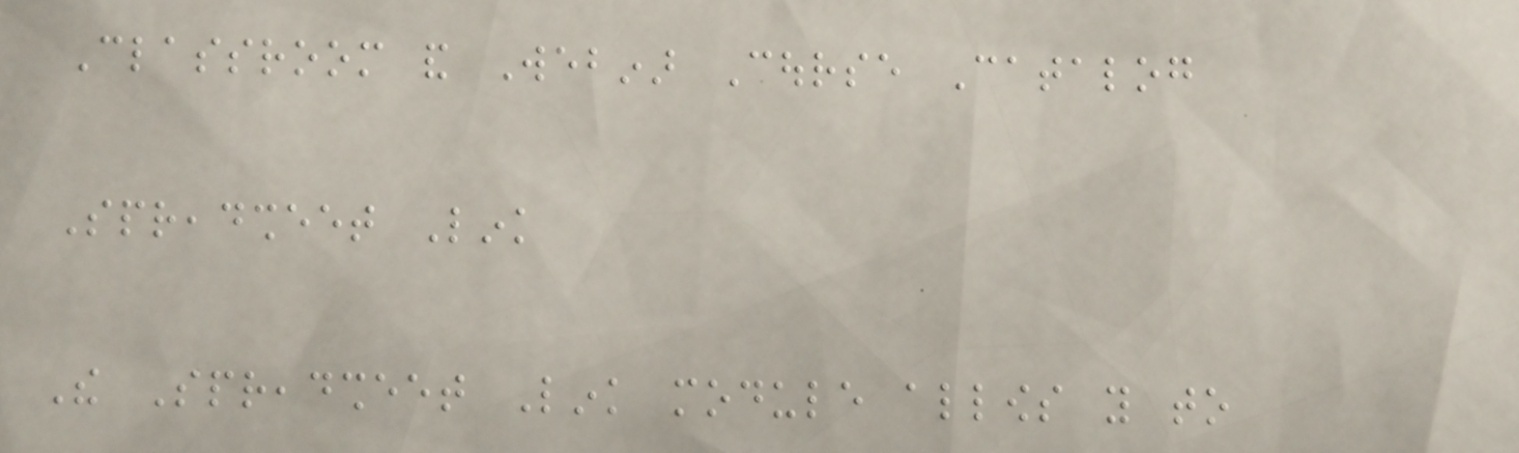Classroom and Webinar Course Catalog
Spreadsheet Link
The Spreadsheet Link module allows you to
